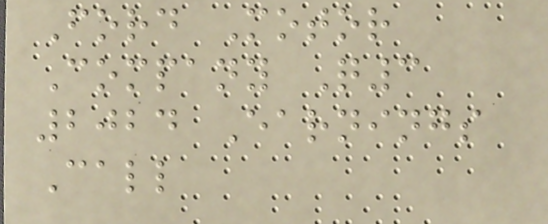Ford Motor
Company Q3
2024 Earnings
Call
